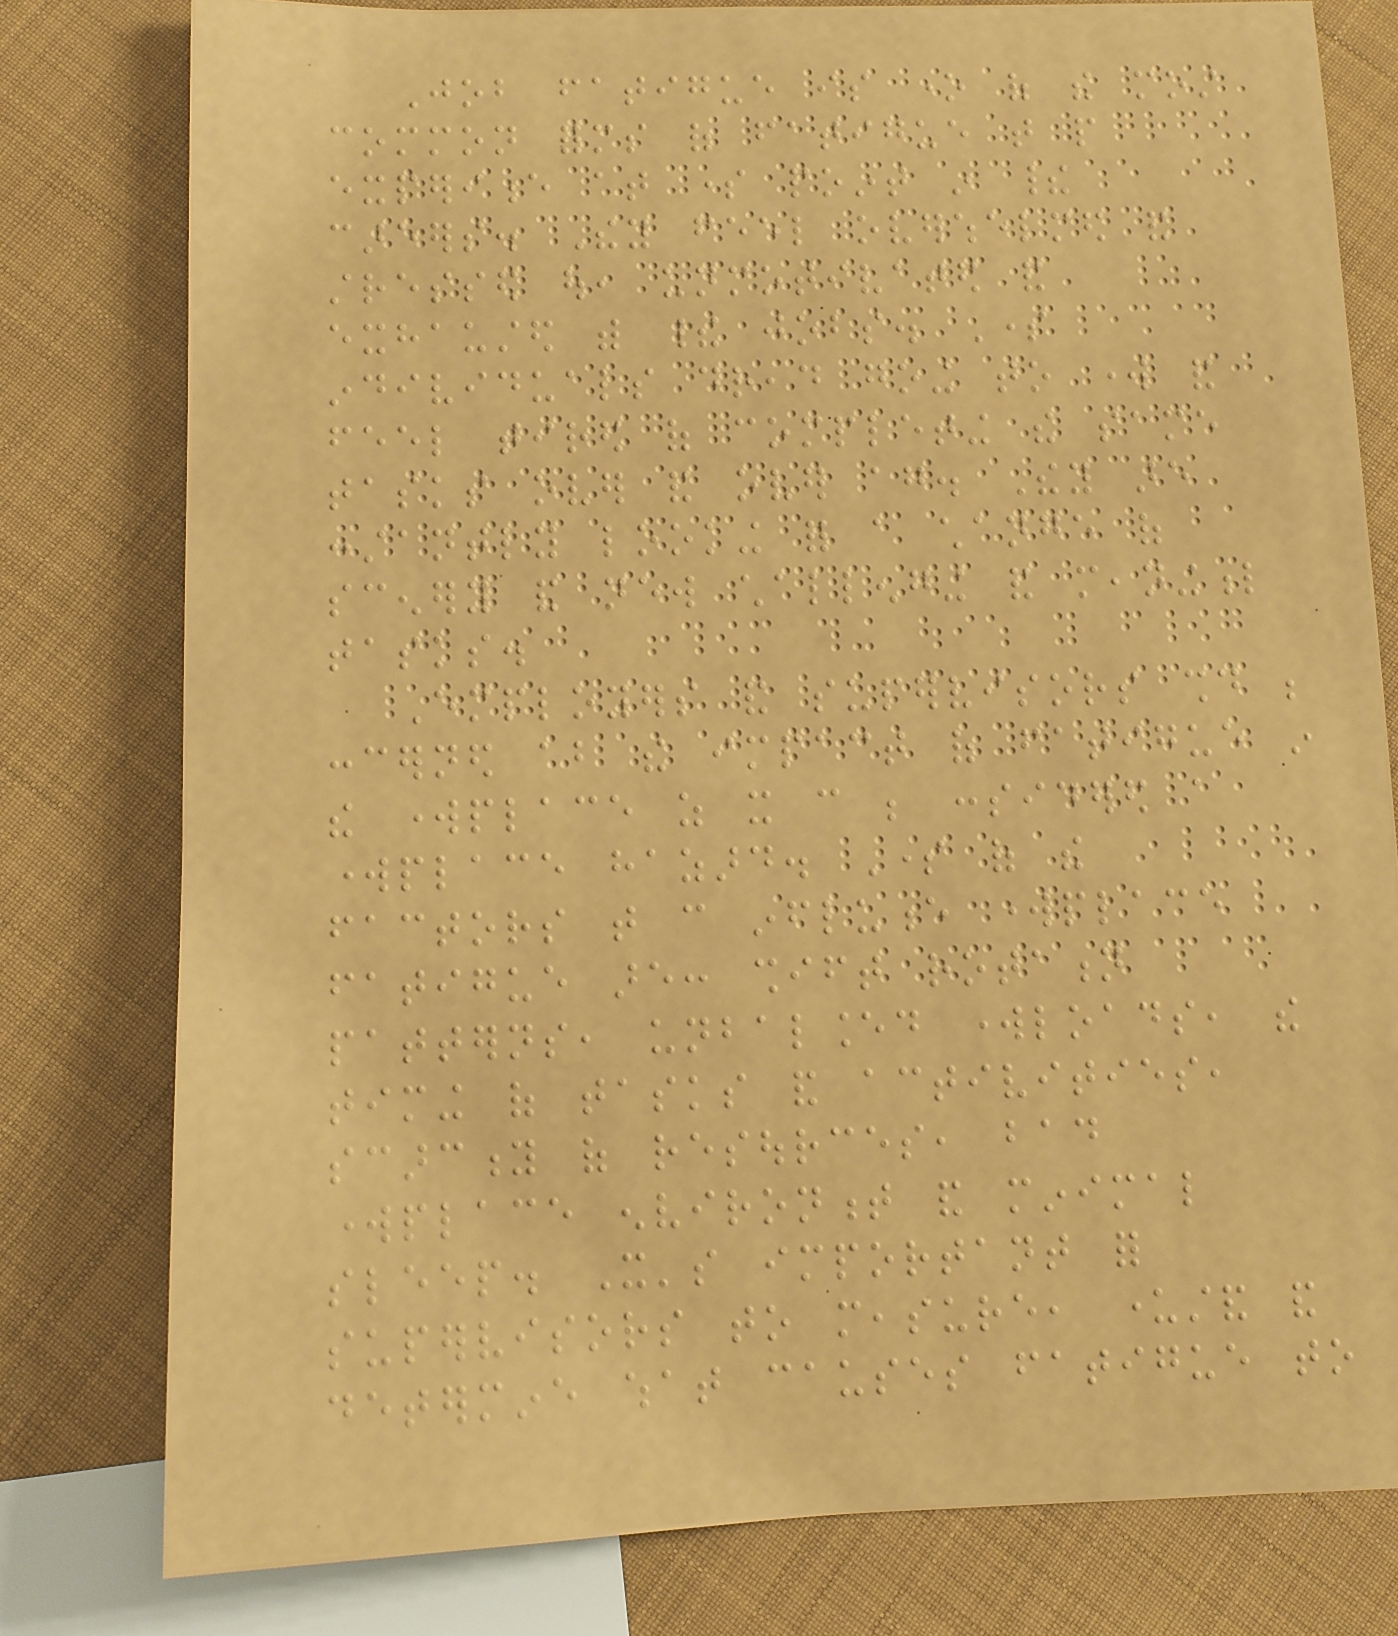Job fatigue is one of the most
common forms of fatigue that people
experience at some point in their
careers. They feel overwhelmed and
stressed out, unmotivated and
exhausted with their jobs. Some
individuals dread going to work and
feel tired of completing the same
tasks over and over again. They are
constantly looking for a change of
scenery and new challenging and meaningful
tasks.
Employers and supervisors should be
concerned about the impact of fatigue in
the workplace as it can be considered a
workplace hazard. Some of the
factors that can influence workplace
fatigue are: shift rotation
patterns, unbalanced workloads, the
timing of tasks and activities,
scarcity of resources, bad
workplace environment and minimal
sleep. It's important for
supervisors to measure, understand and
determine what causes fatigue to
